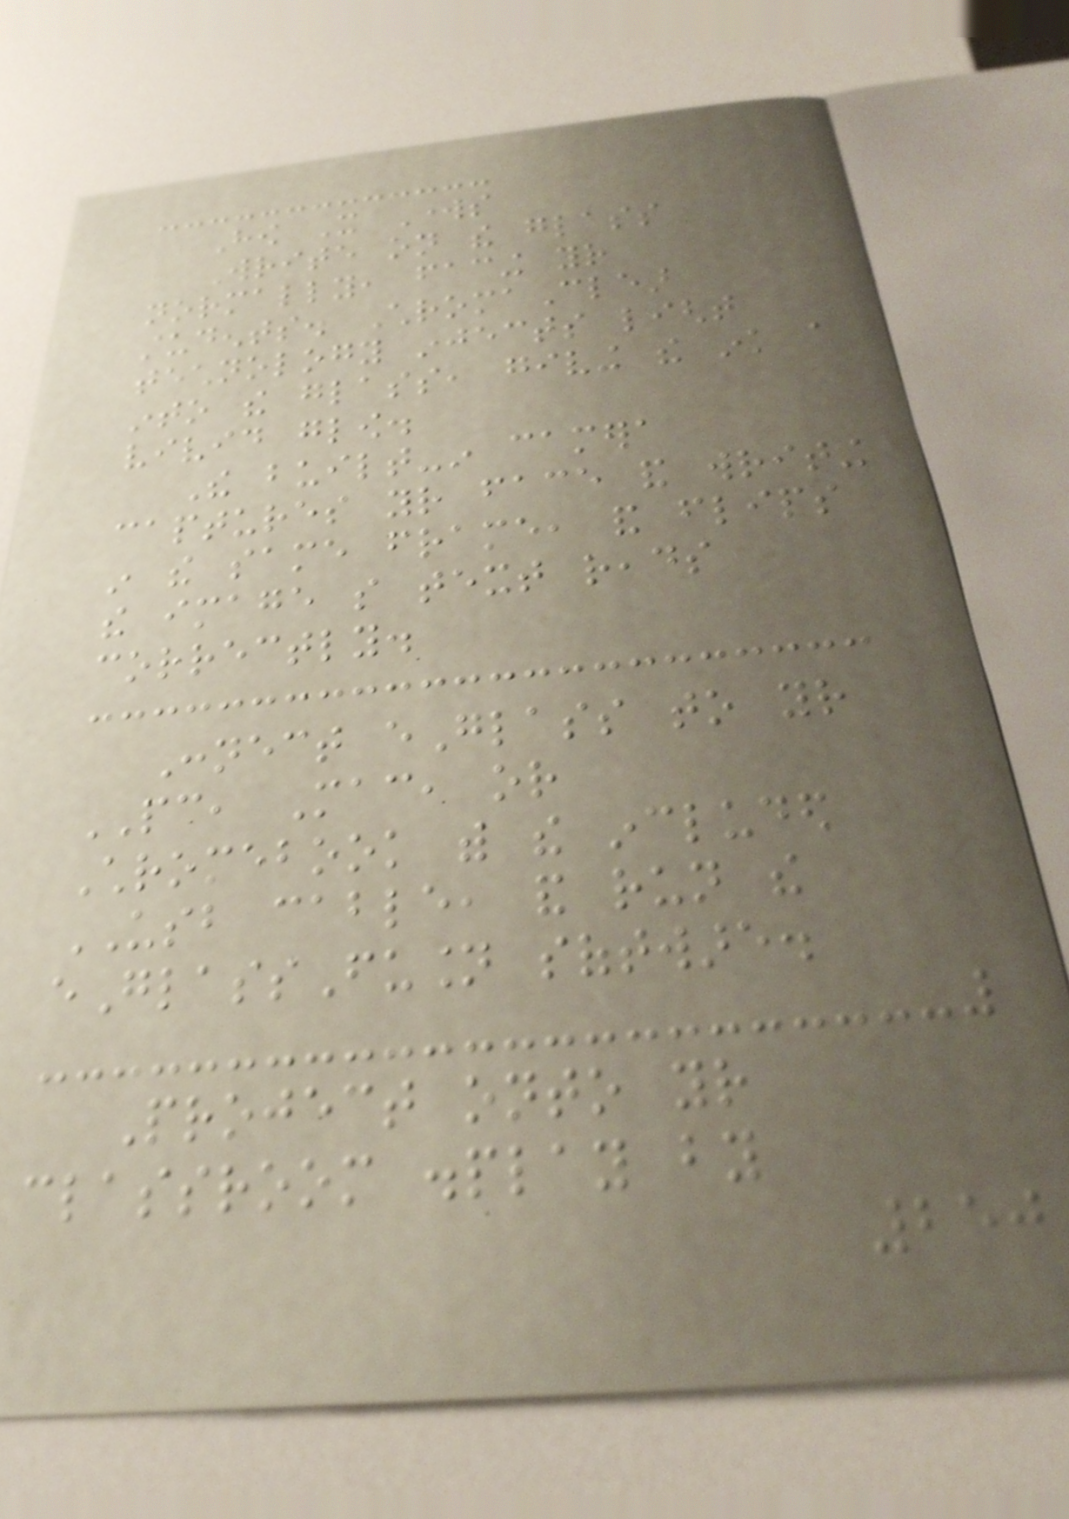How It Works
Write on the glass
normally, facing your
students. ChromaClear
technology injects light
into the glass, giving the ink a
vivid glow.
The built-in camera
captures your face and writing
in the same frame, and flips
the image so text reads
correctly.
Connect eGlass to your
PC, Mac, or
Chromebook with the included
USB cable, and run the
eGlassFusion software.
Project onto your
classroom display by
250
